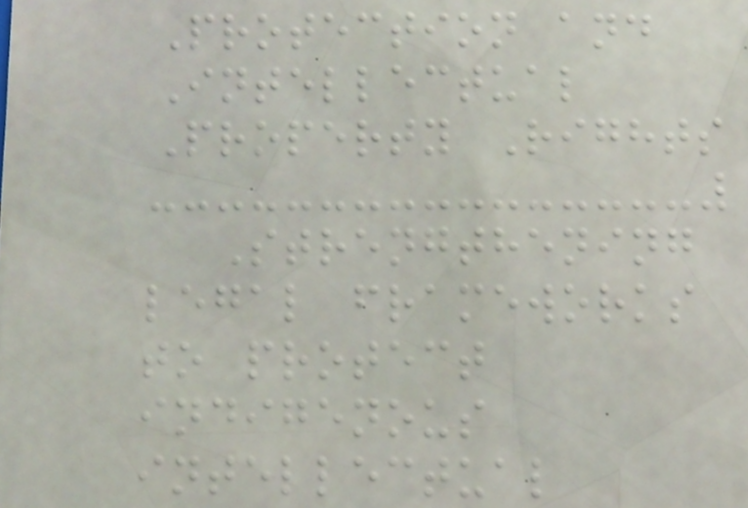Protection and
Intellectual
Property Rights
Strengthening
legal frameworks
to protect
indigenous
intellectual
